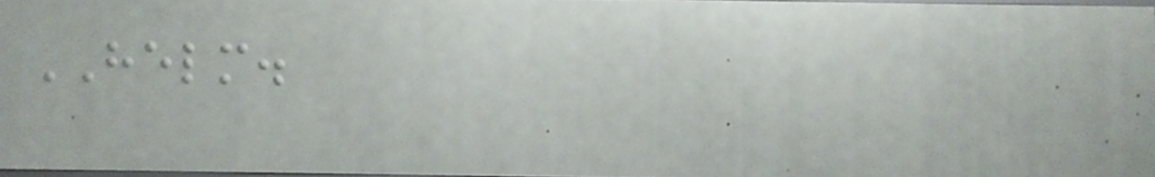HELM.
